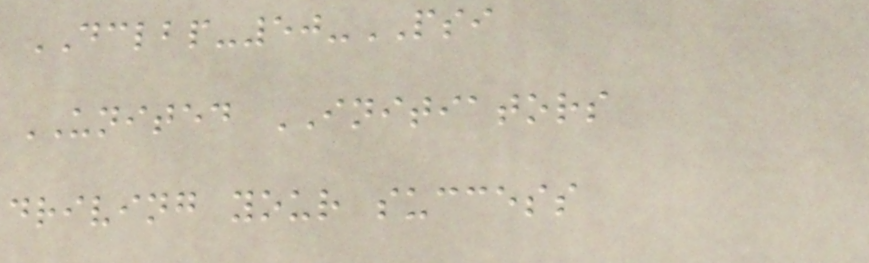DCLBP-50-PSI
UNITED INITIATORS
driving your success
